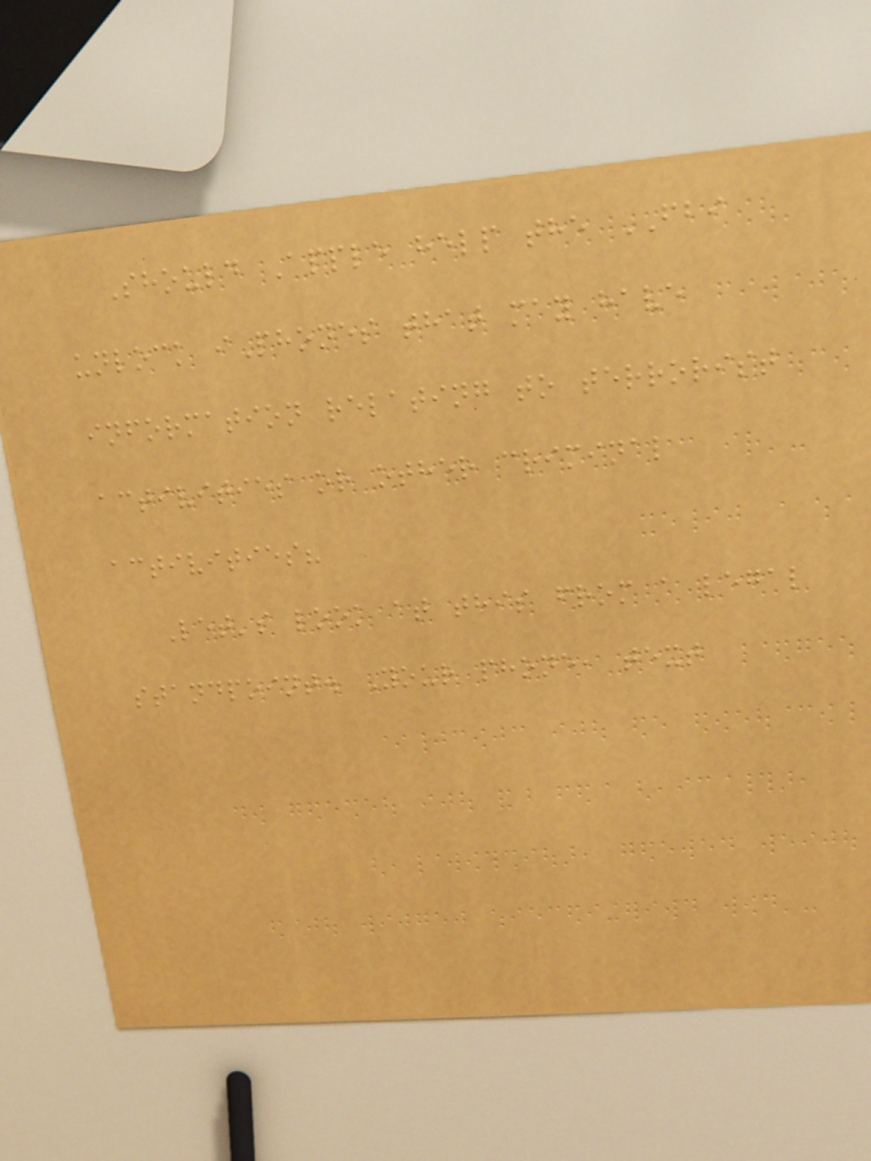Should Apple help the FBI
unlock iPhones that may have
information relating to terrorist
activities or other criminal
activities?
Let's look at this from a legal
standpoint. Your phone, text
